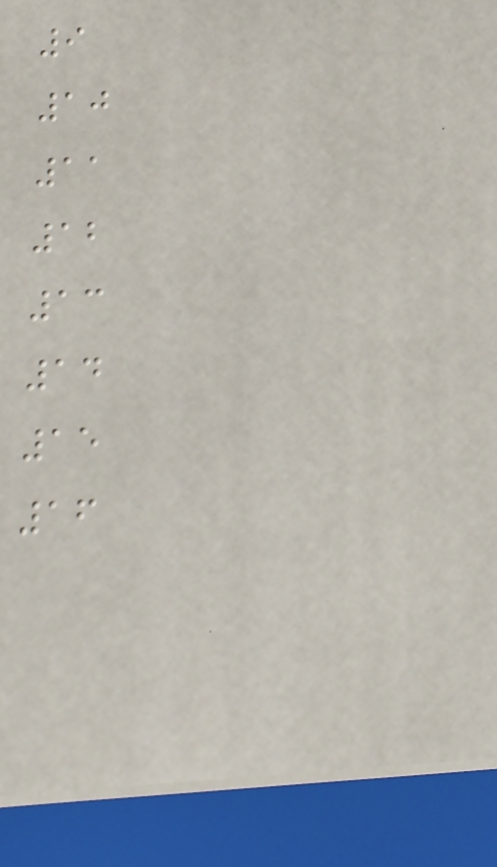9
10
11
12
13
14
15
16
